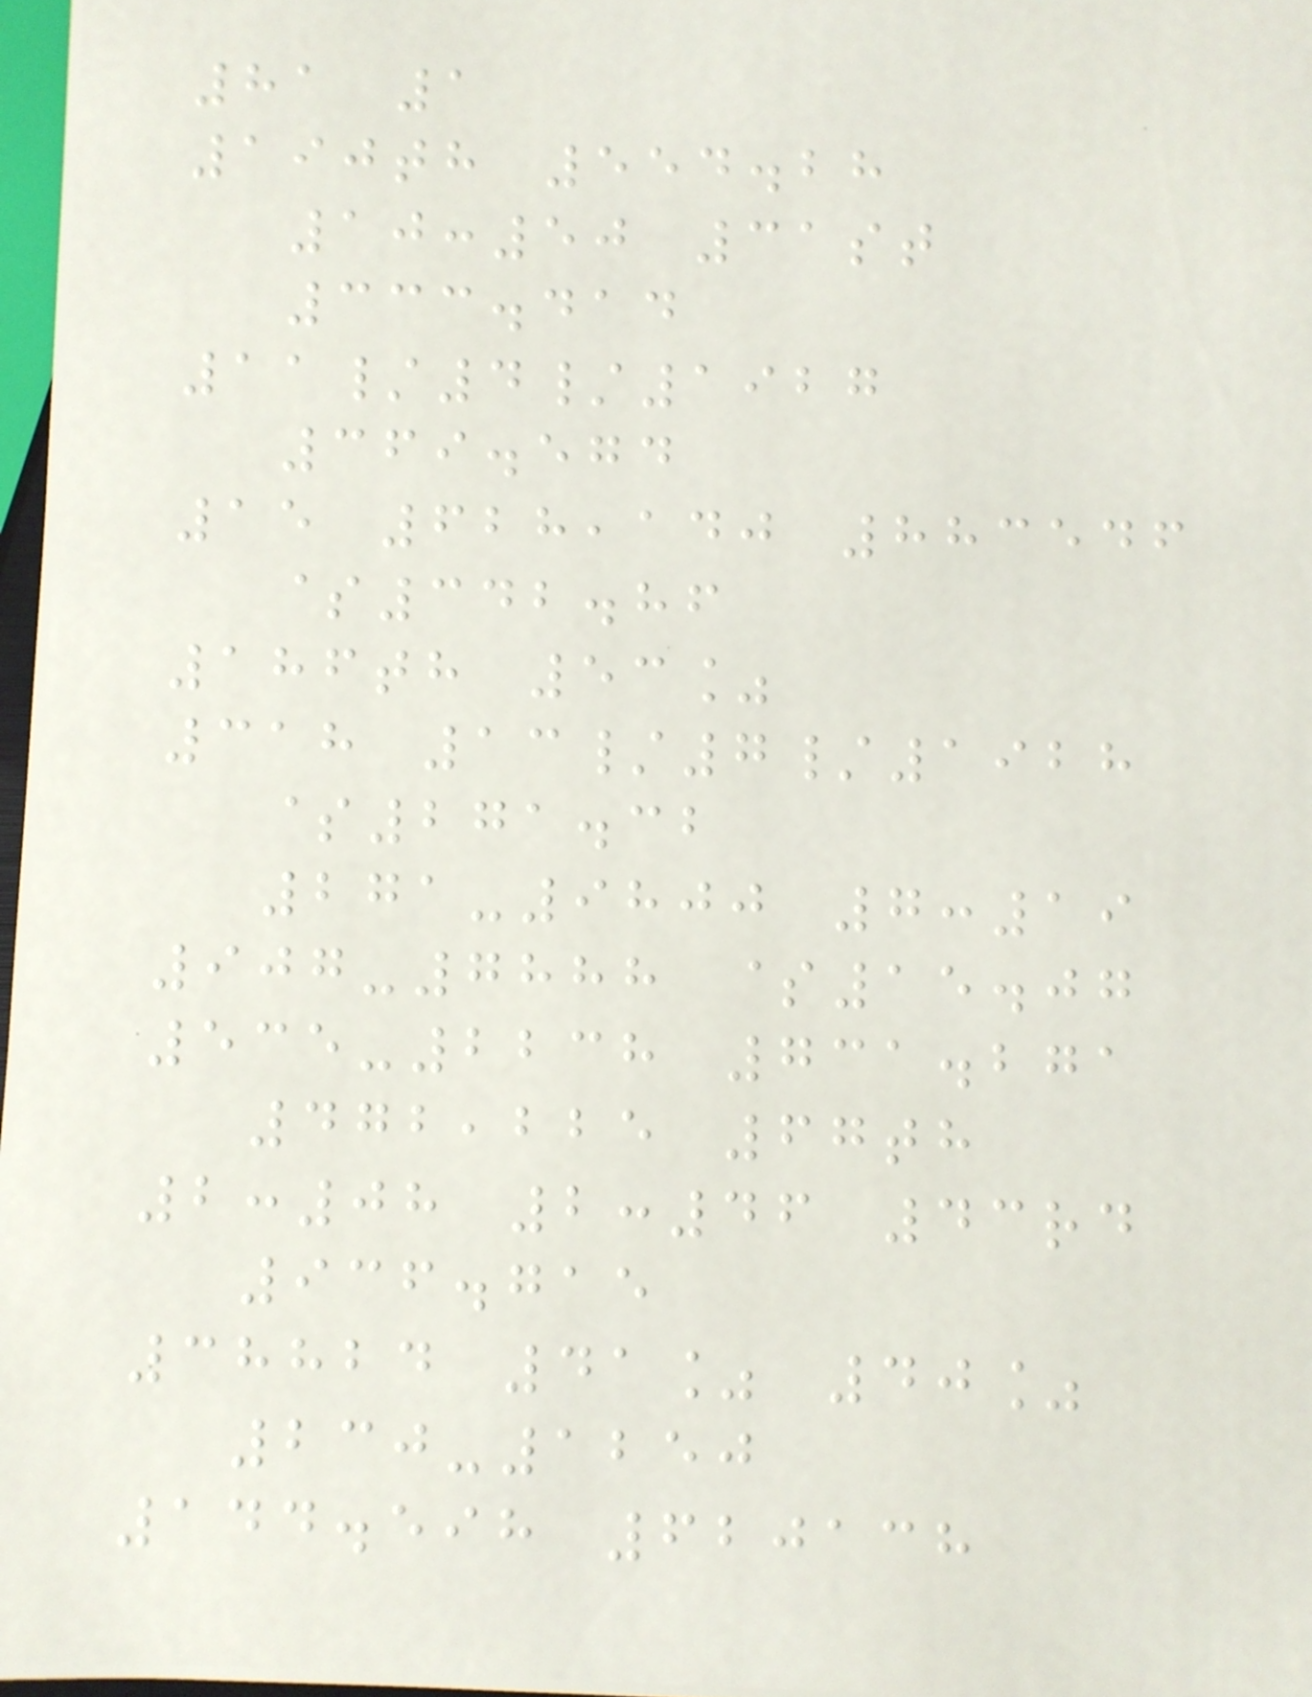81 1
190th 554.28
10:50 31st
333.414
11/4/1927
369.574
15 628,140 883546
$342.86
186th 53%
318 13/7/1928
$271.32
271-9800 7:19
907-7888 $15.07
535-2238 731.271
472,225 67th
2:08 2:46 43rd
936.715
38824 41% 40%
230-1250
144.598 620138
